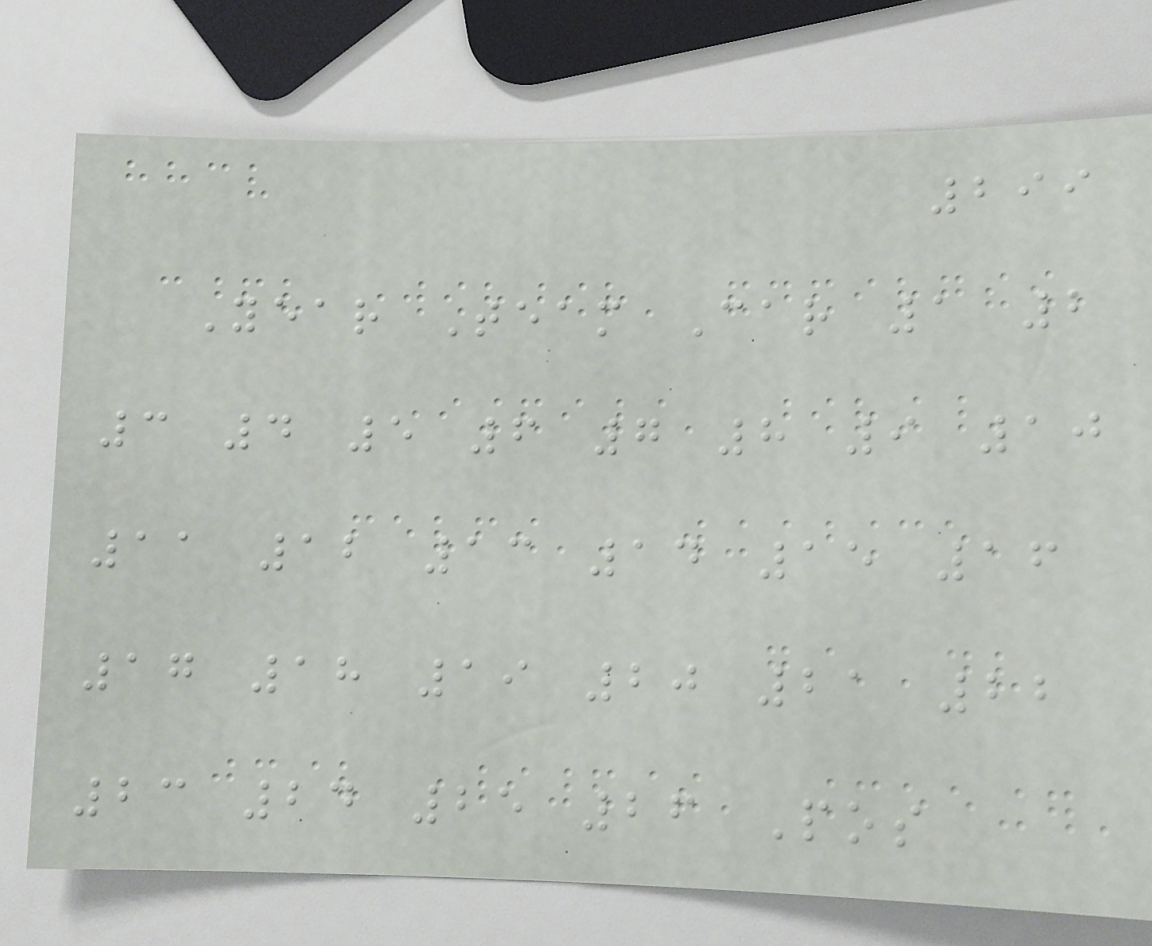299
Year Team Car 1 2
3 4 5 6 7 8 9 10
11 12 13 14 15 16
17 18 19 20 21 22
23 24 25 26 Pos
